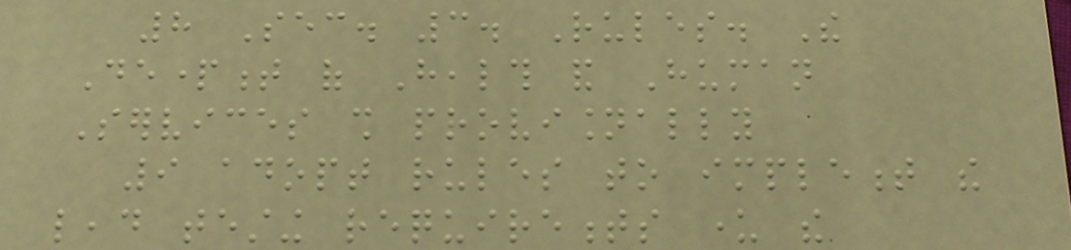8 Sec. 3. Rules. The
Department of Health and Human
Services shall provisionally
9 adopt rules to implement the
lead testing requirements under the
